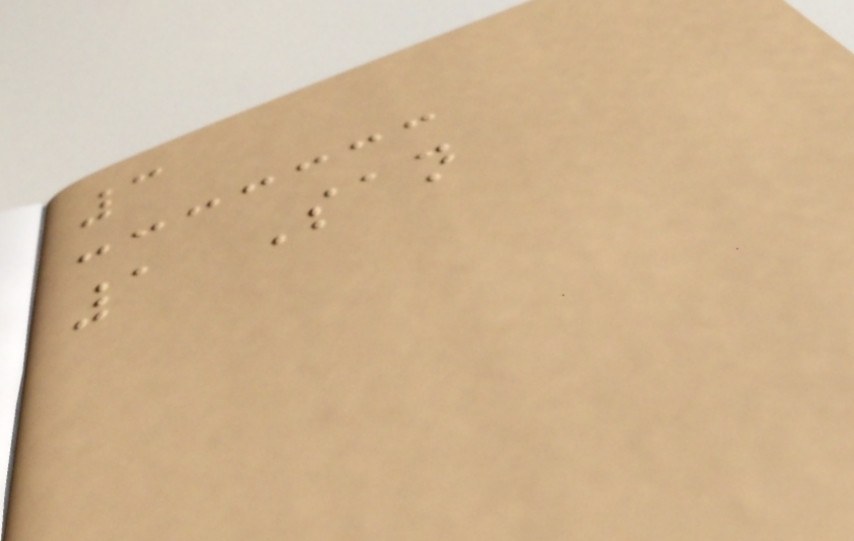3
1 San
